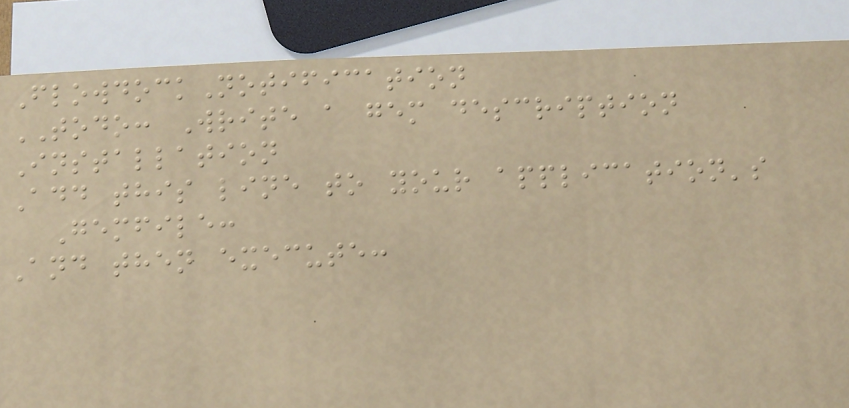FlowdockNotification
TODO: Write a gem description
Installation
Add this line to your application's
Gemfile:
And then execute:
